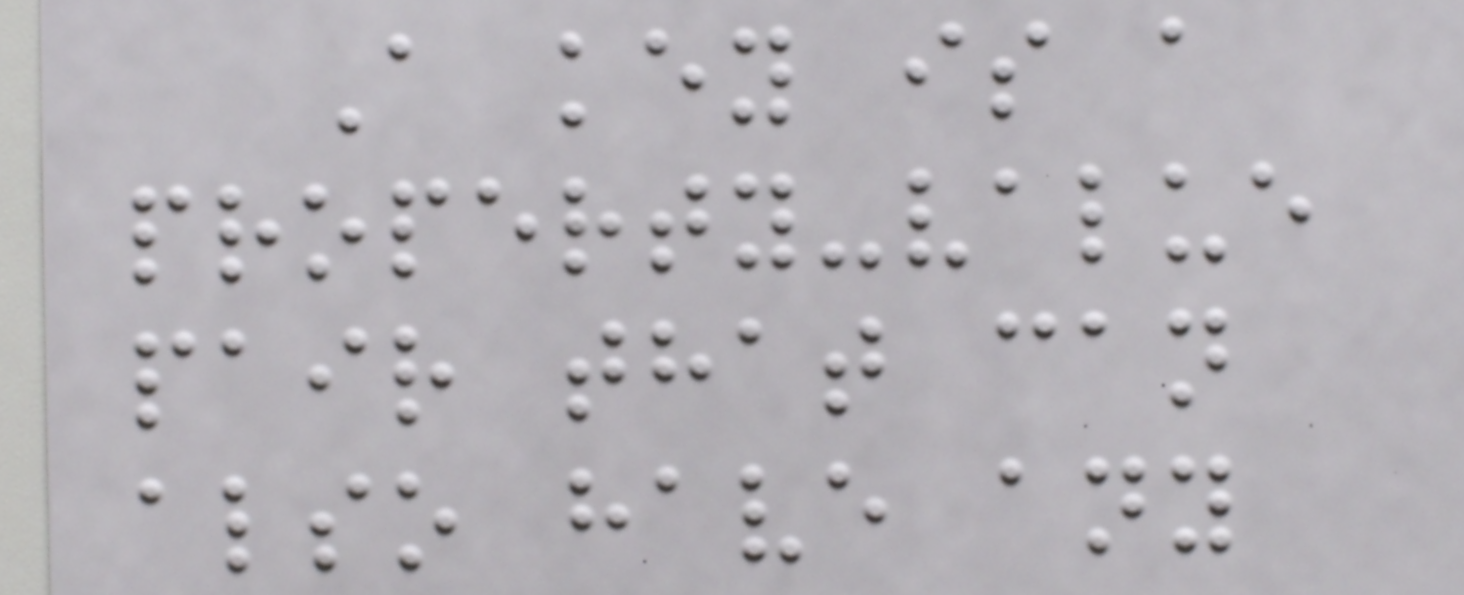A key is a
property-value
pair that can
also have any
